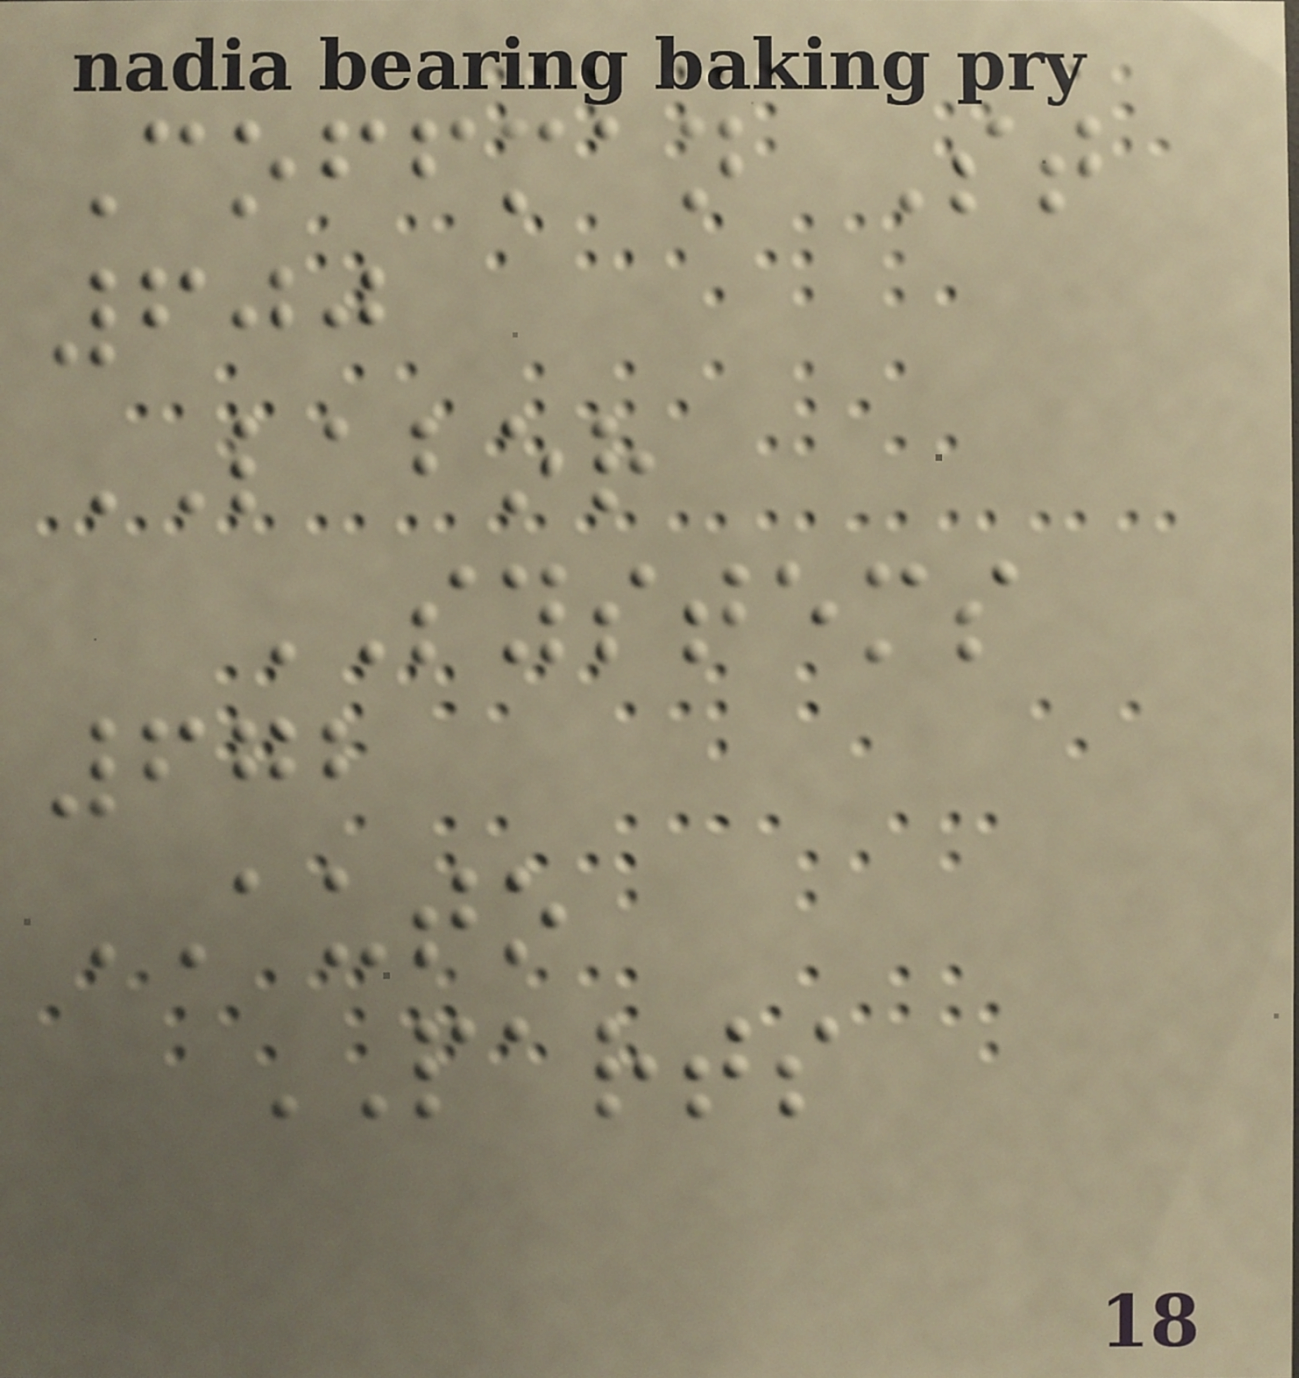Coffman St
600
LABOR
SYSTEMS
672
AUTO
PARTS
